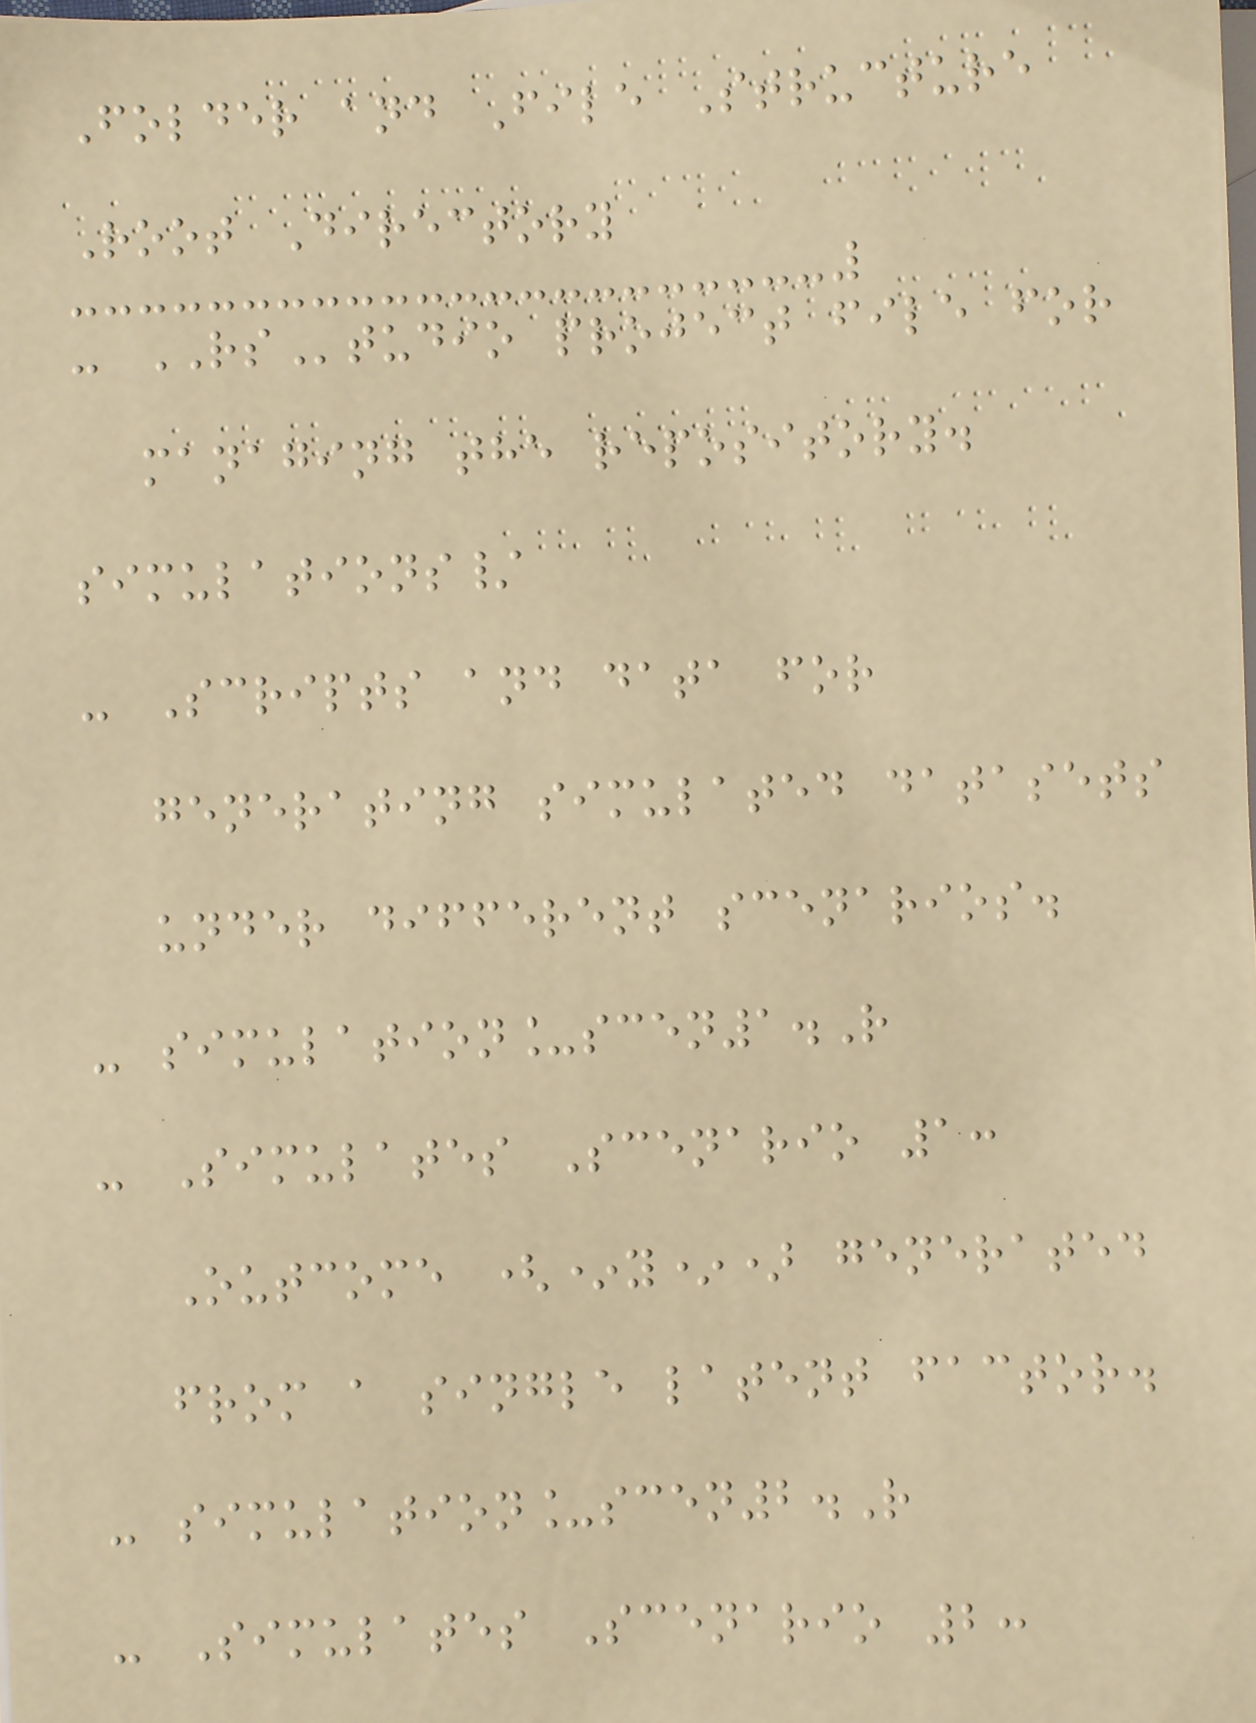Folder and File Structure
Root Directory
- RStudio project file for
managing the repository.
simulations/
- Scripts and data for
generating simulated datasets
under different scenarios.
- simulation_scen1.R
- Simulates Scenario 1:
Outcome (*y*) generated
from a single latent factor.
- simulation_scen2.R
- Simulates Scenario 2:
